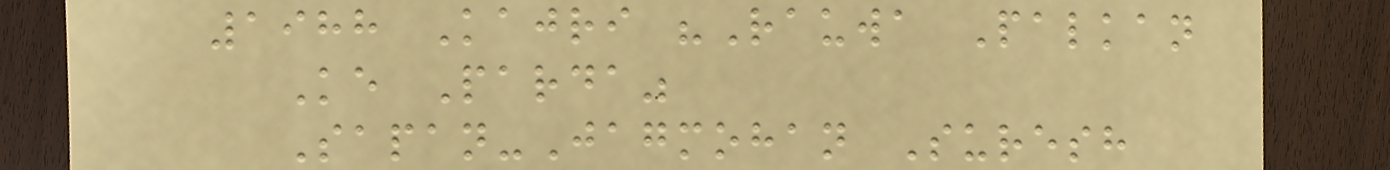1988 Kajri "Rauwa Palkan
Ke Parda"
Sapan-Jagmohan Suresh
